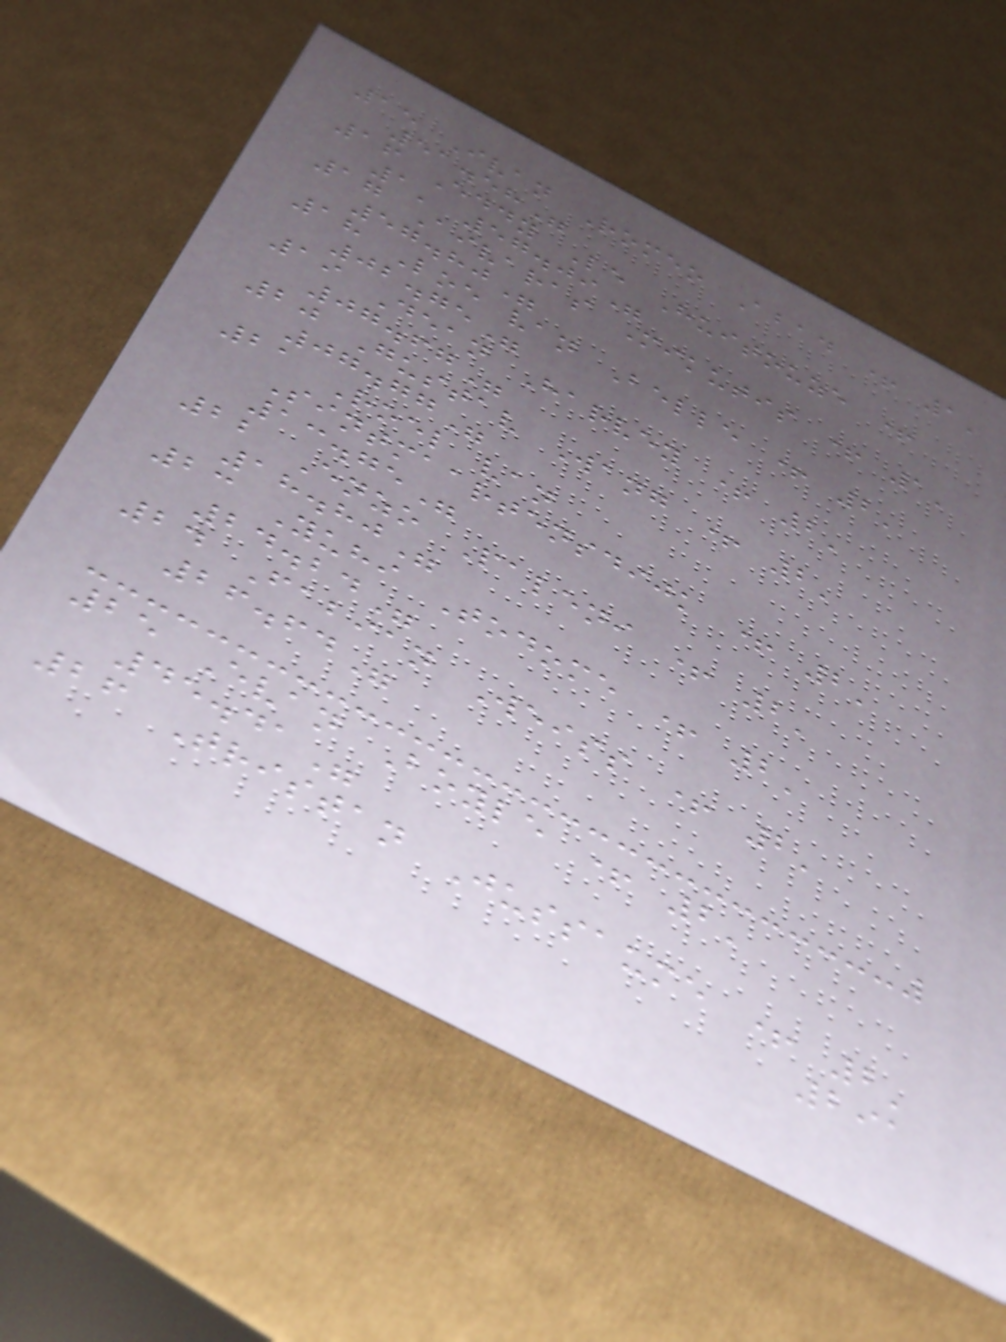15 Ivan Romeo Abad + 1'
51.58"
16 Eddy Le Huitouze +
1' 57.09"
17 Aivaras Mikutis + 1'
57.80"
18 Loe van Belle + 2'
02.75"
19 Dean Harvey + 2'
07.67"
20 Gustav Wang + 2'
07.77"
21 Roel van
Sintmaartensdijk + 2'
13.75"
22 Enzo Paleni + 2'
18.80"
23 Yuhi Todome + 2'
24.24"
24 Fabian Weiss + 2'
26.64"
25 Evan Boyle + 2'
45.41"
26 Tristan Jussaume + 2'
291
